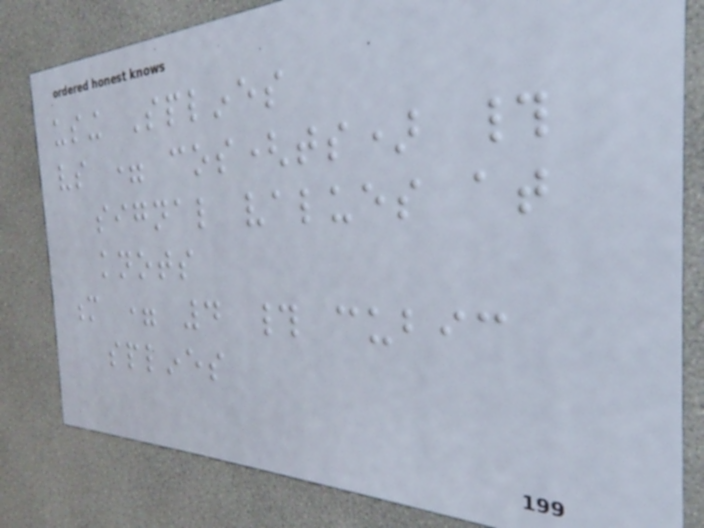using Splines
vs = cos(ts) #
signal values at
knots
m = 4 # cubic
splines
